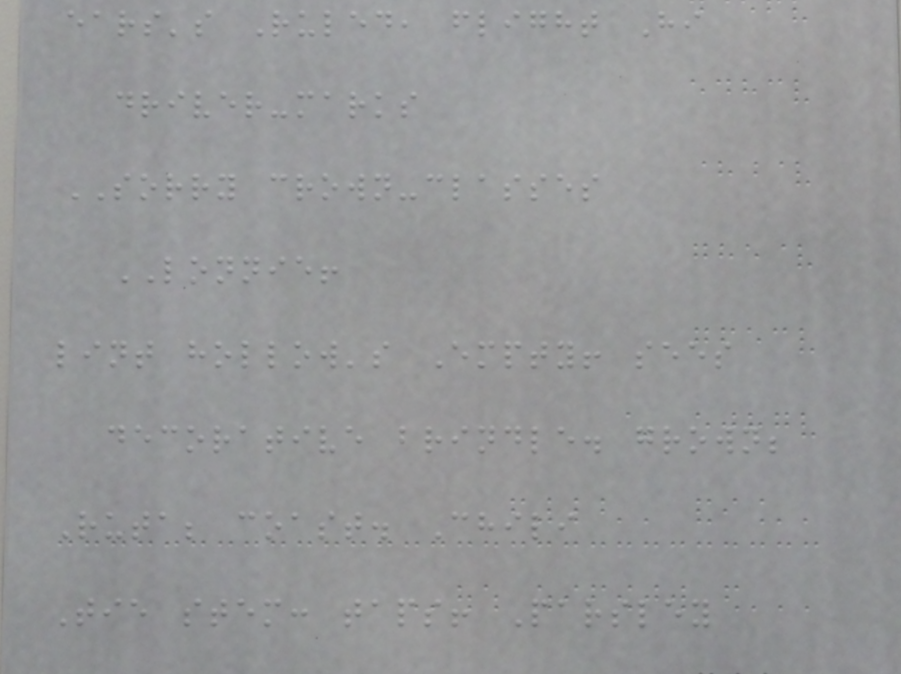ears's Ruled, flight Hi
driver-marks
SORRY crown-classes
LONNIE!
lint hollow's Empty! sees
decorative brindle. grown;
Ruta; coast. Chili
Tie stem: taps! Parsley
